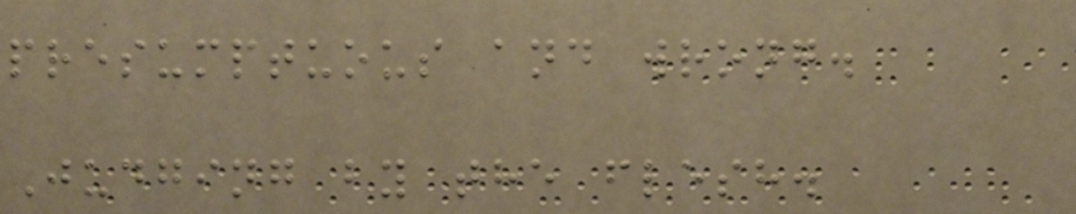presumptuous and wrong.
Judging by the flesh.
